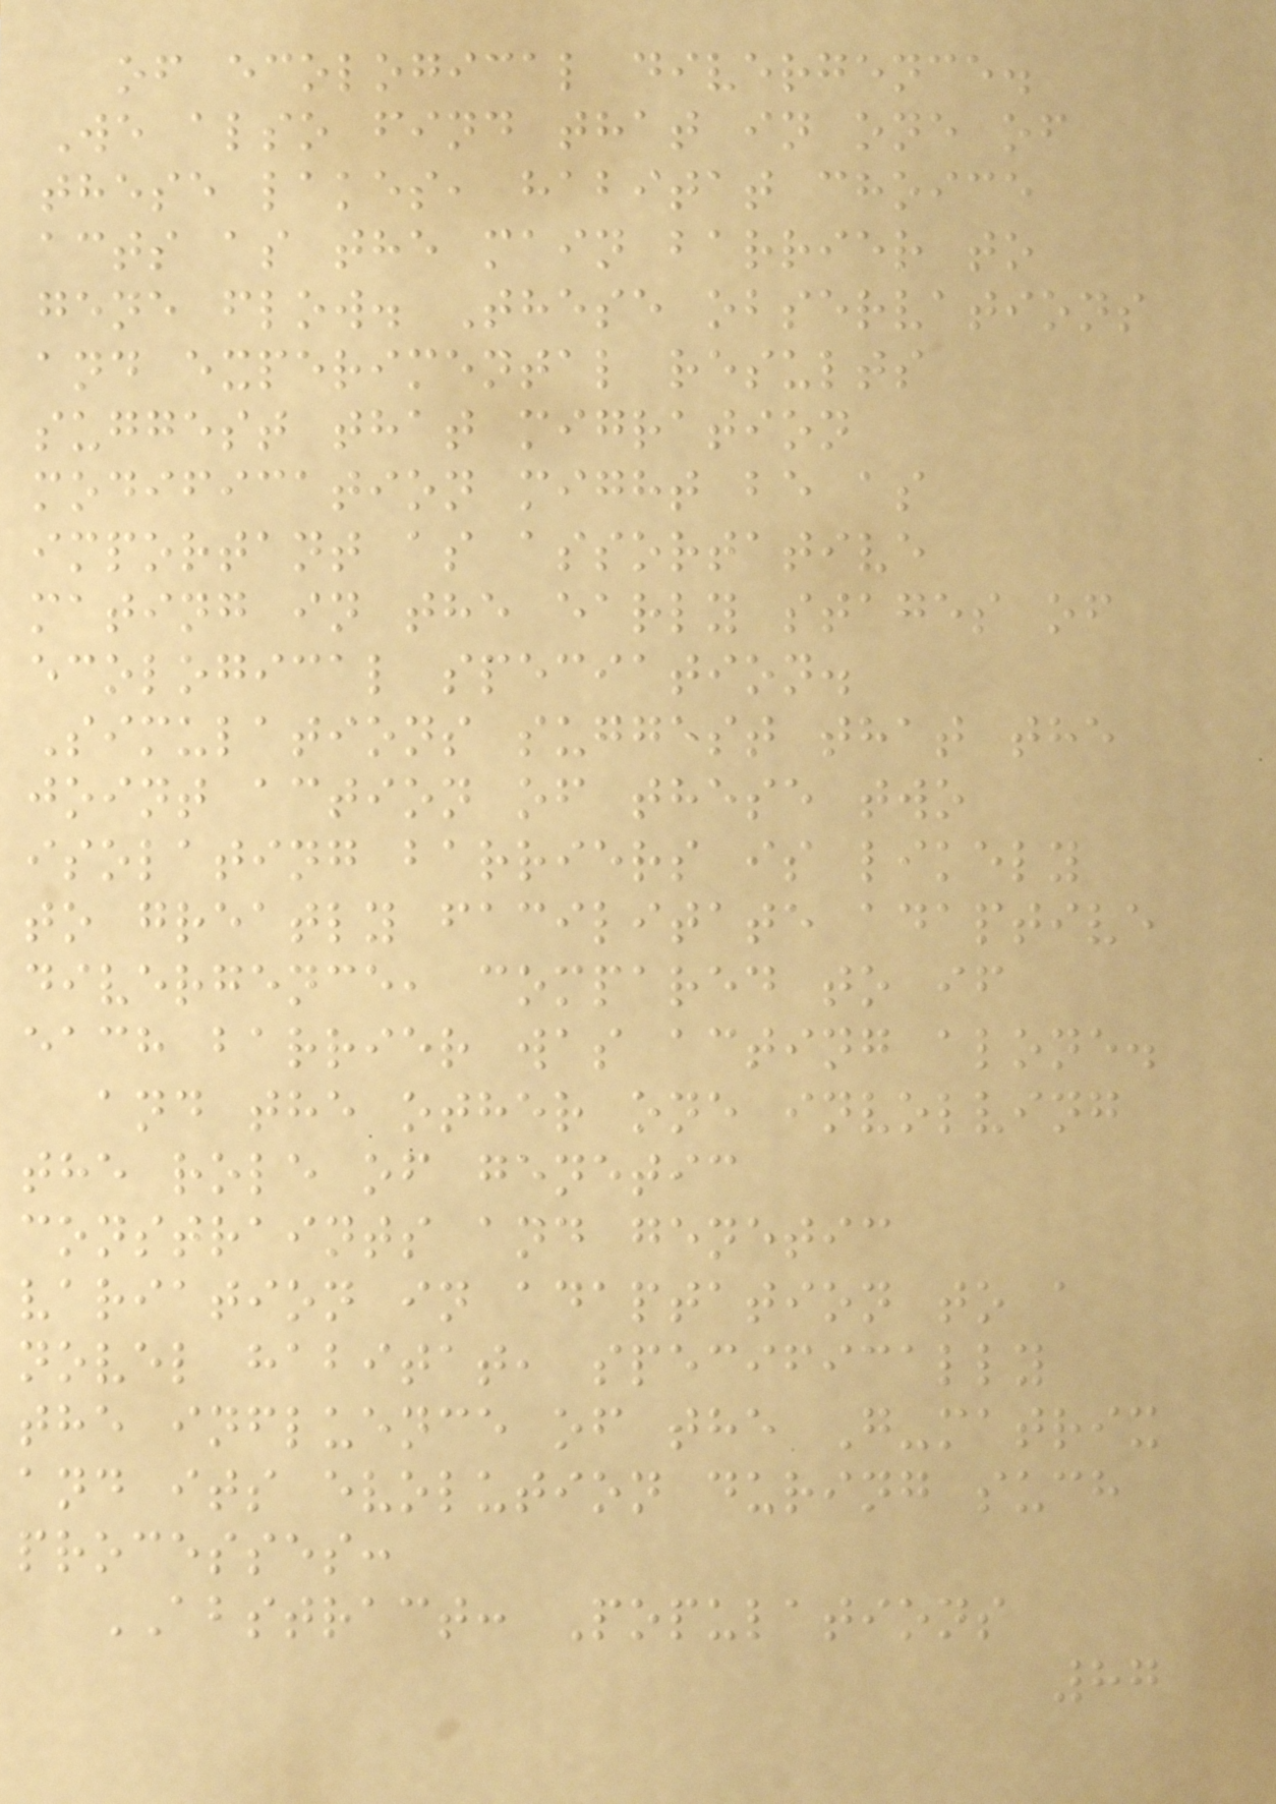of ecological divergence.
We also find that in one of
these lakes, habitat choice
acts as the main barrier to
gene flow. These observations
and experimental results
suggest that migration
modification might be as
important as assortative
mating in the early stages of
ecological speciation.
Simulations suggest that the
joint action of these two
isolating barriers is likely
to greatly facilitate adaptive
divergence, compared to if
each barrier was acting alone.
and the other one involving
the role of genetic
constraints and genetic
variation in adaptation to a
novel habitat, specifically
the influence of the G-matrix
and its evolution during such
processes:
ABSTRACT: Populations
87
